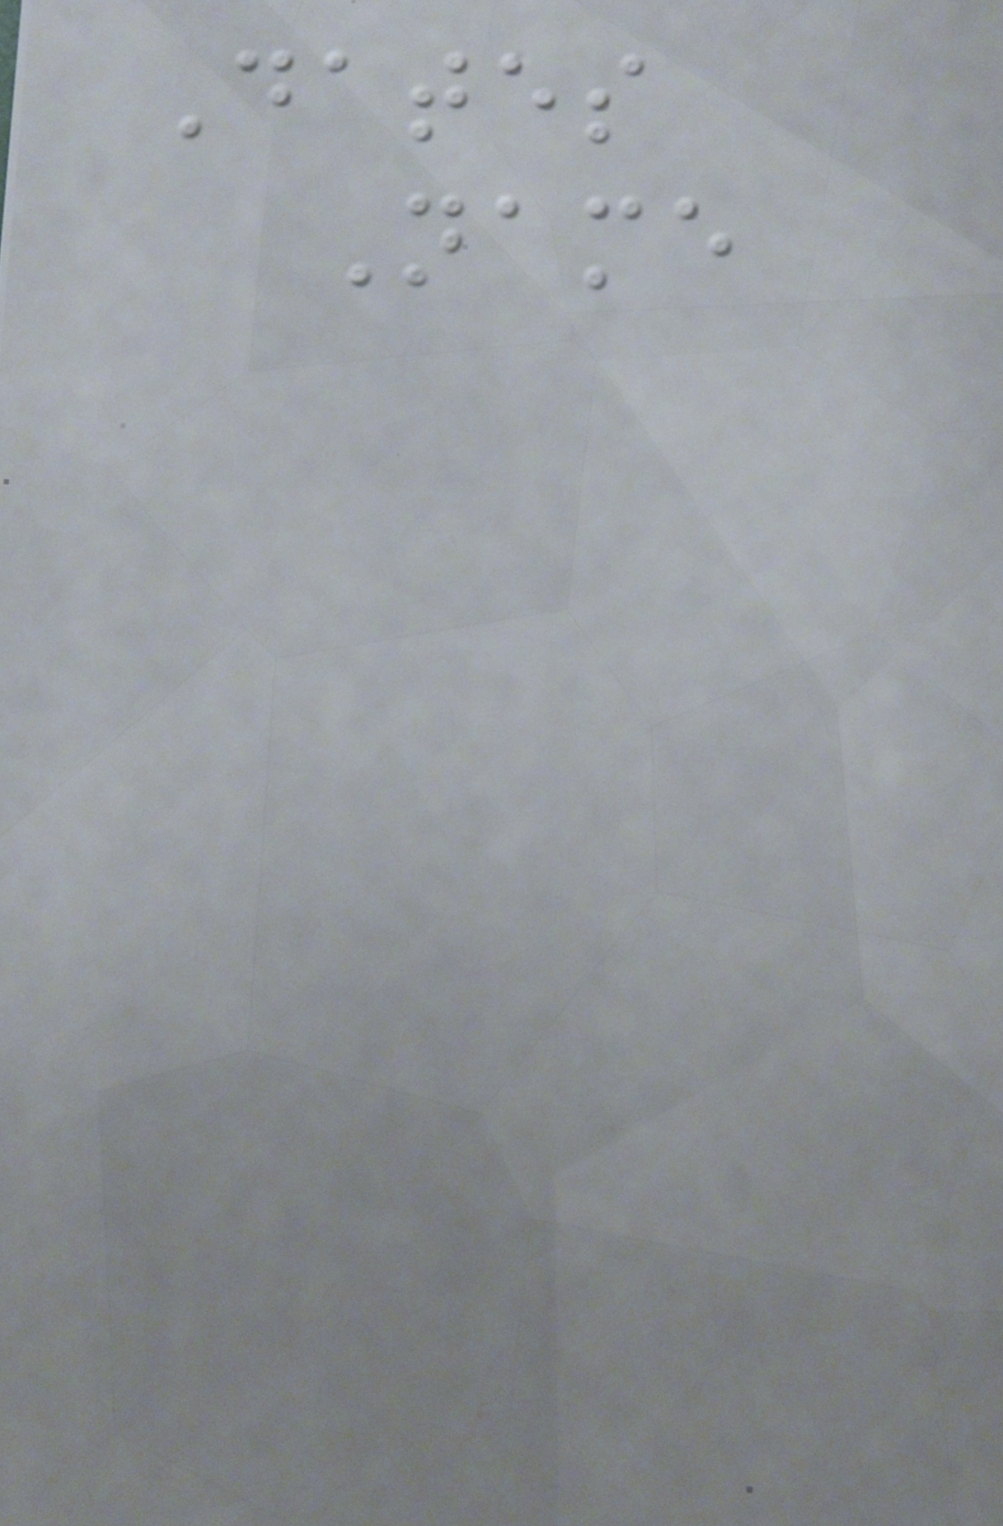Dates
Name
